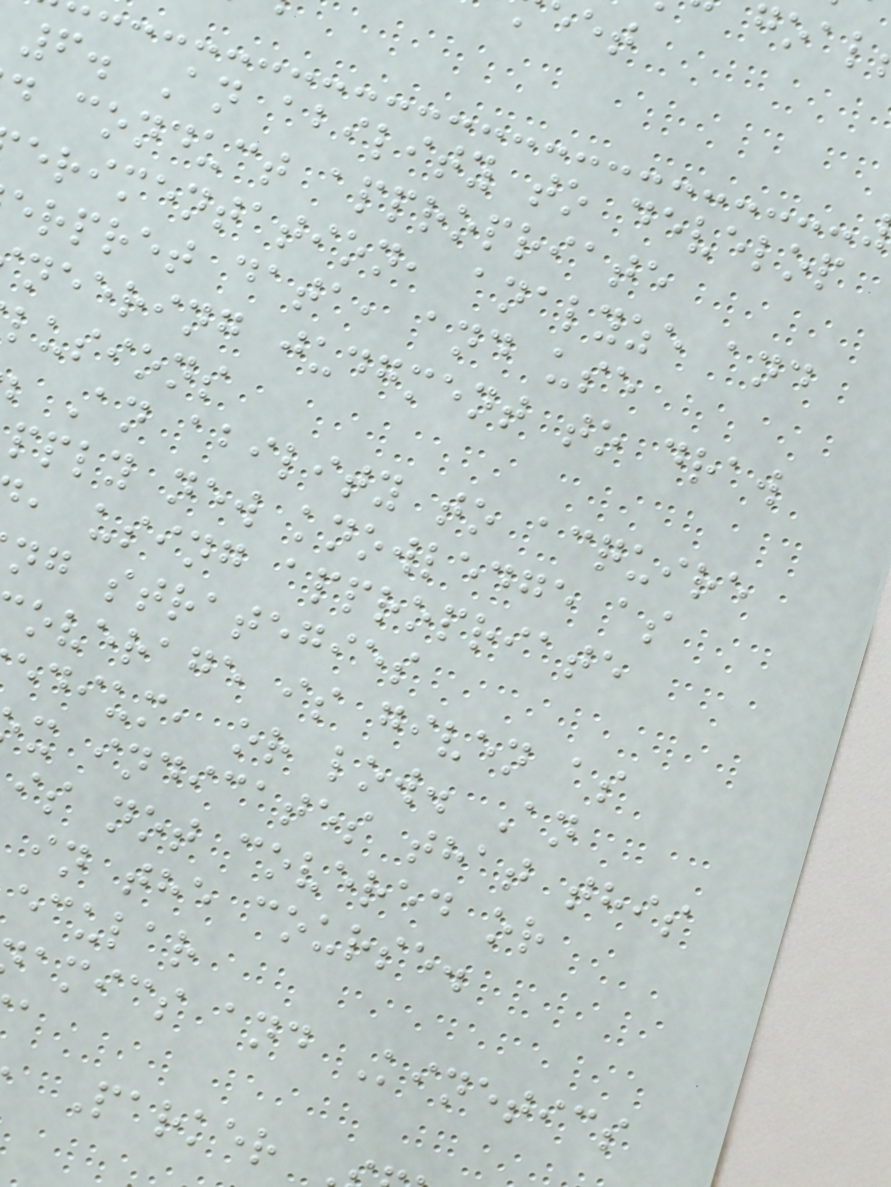6. An ability to develop
d conduct appropriate
erimentation, analyze and
erpret data, and use
neering judgment to draw
lusions
An ability to acquire
pply new knowledge as
, using appropriate
ng strategies
overage is given as
edium, or low. An
x indicates that this
is not covered or
in the course.
ecular
amics and Kinetics
Parker
